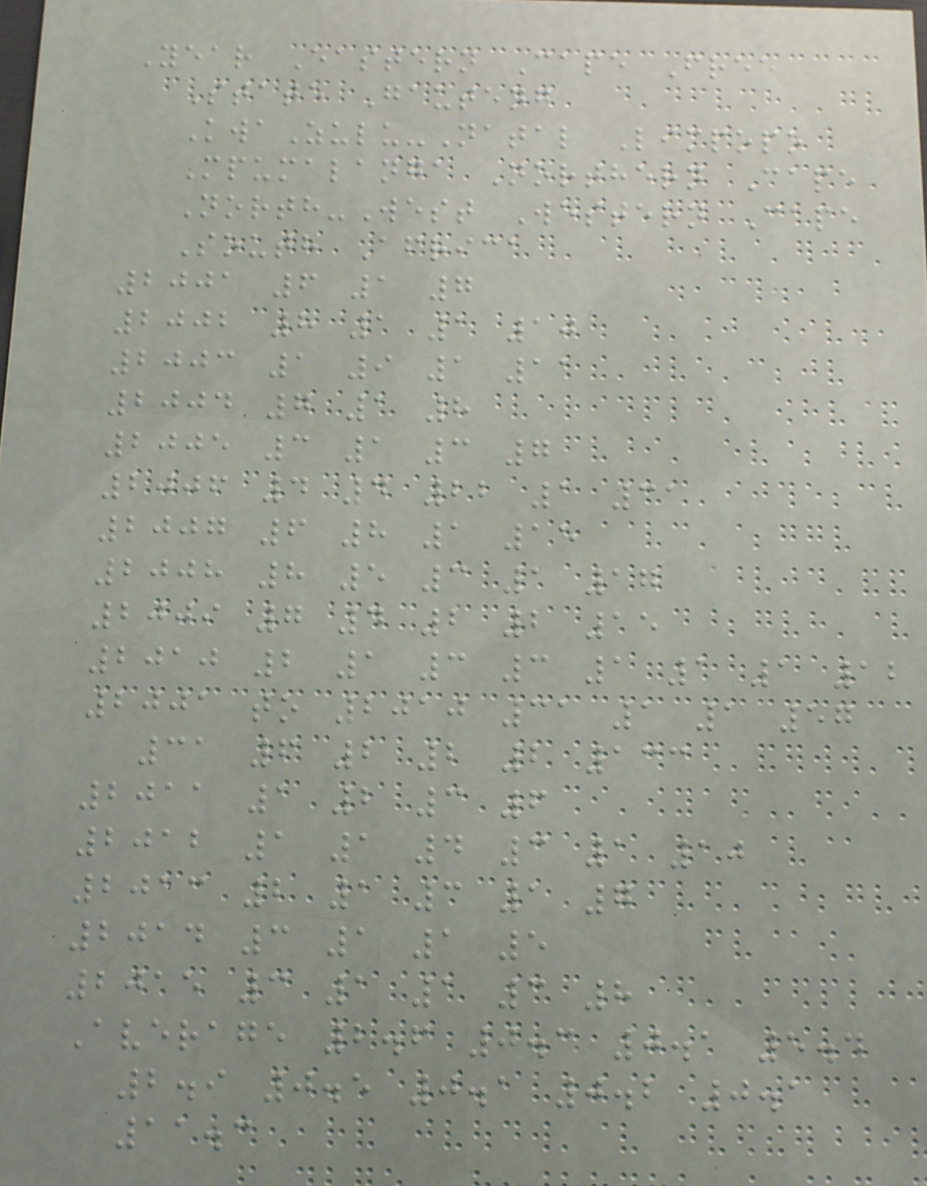Year Eastern Cape Free
State Gauteng
KwaZulu-Natal Limpopo
Mpumalanga Northern Cape
North-West Western Cape
South Africa
2001 6 1 7
2002 8 1 1 10
2003 1 9 1 11
2004 7 1 8
2005 3 1 3 7
2006 4 4 22 1 31
2007 6 8 1 15
2008 8 5 3 1 17
2009 7 4 2 2 15
2010 2 1 3 3 1 1 1 12
2001 to 2010 31 1 1 57
31 6 2 2 2 133
2011 1 2 3 6
2012 1 1 4 3 1 10
2013 2 1 3 1 7
2014 3 1 1 5
2015 3 1 1 3 8
Average 2.6 0.3 0.1 5.4
2.9 0.5 0.1 0.2 0.1
11.3
